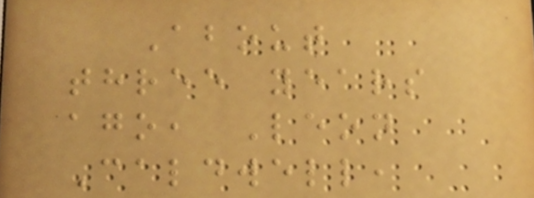About
three years
ago, Leon
Caldwell,
